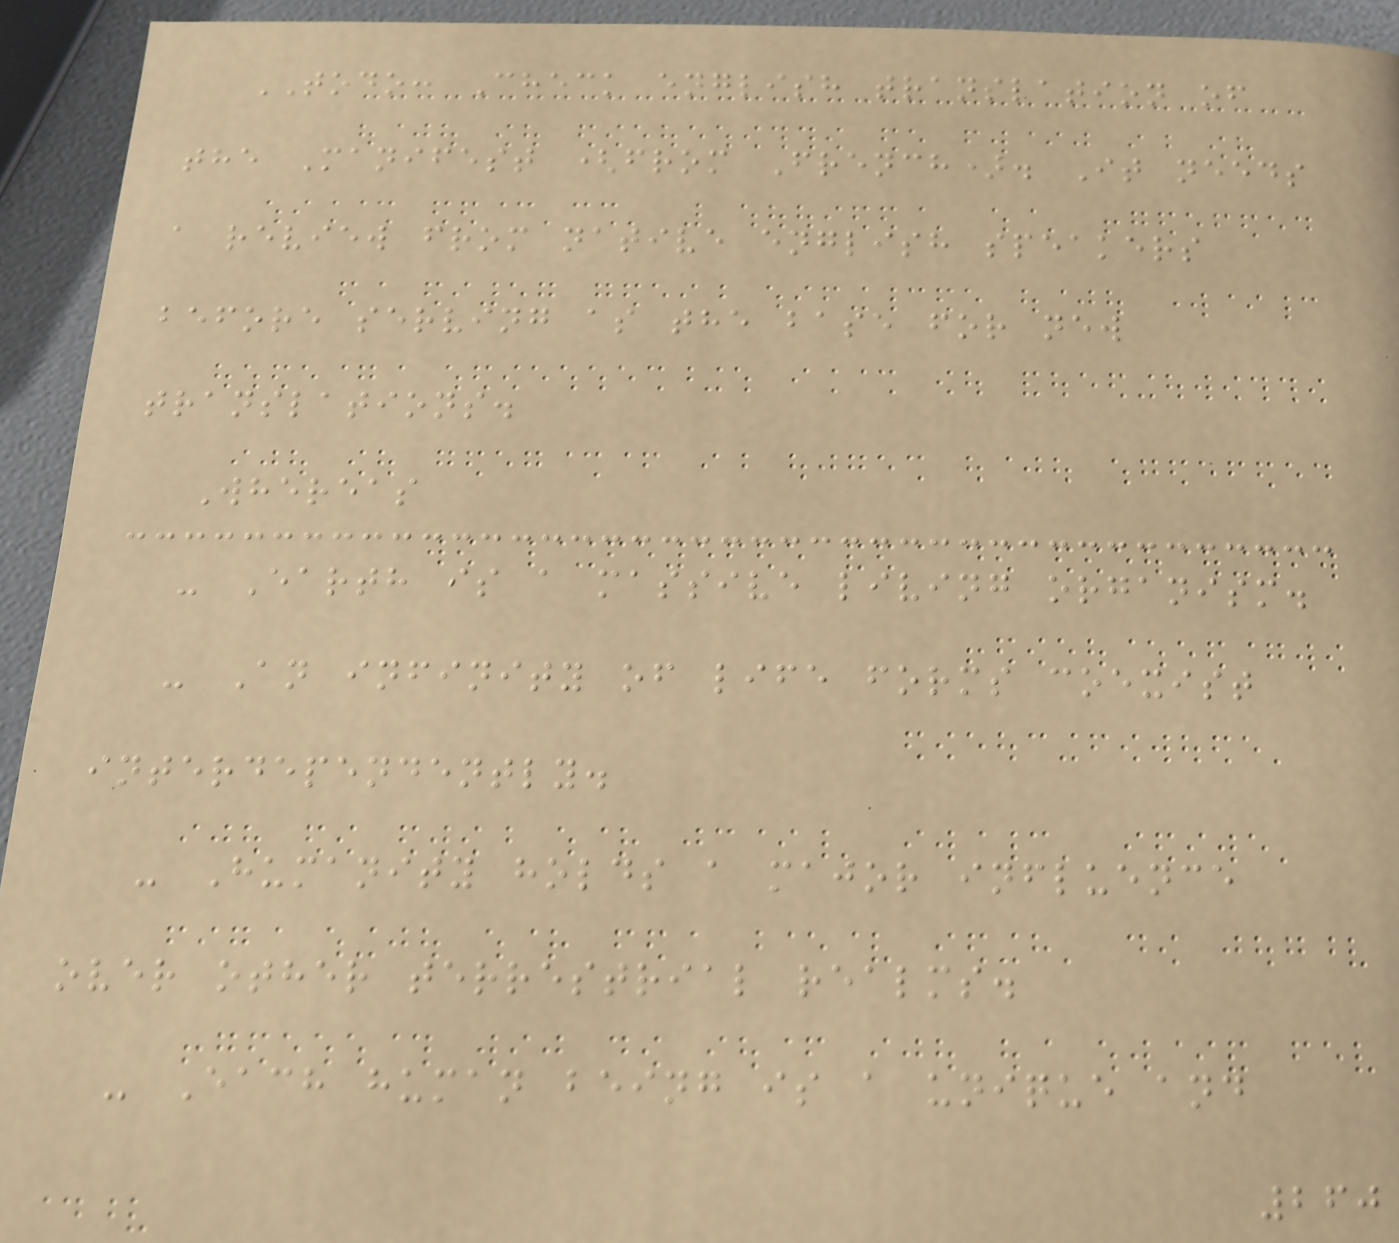TODO: Check english translation of
the Manifest (from French). It needs
a review from native english speakers
before serving as the base for new
translations.
Whereas
- Earth is a massive living organism.
- An infinity of life forms coexist
interdependently.
- Humanity holds a major influence
over other terrestrial realms.
- Each human being is a unique and
260
